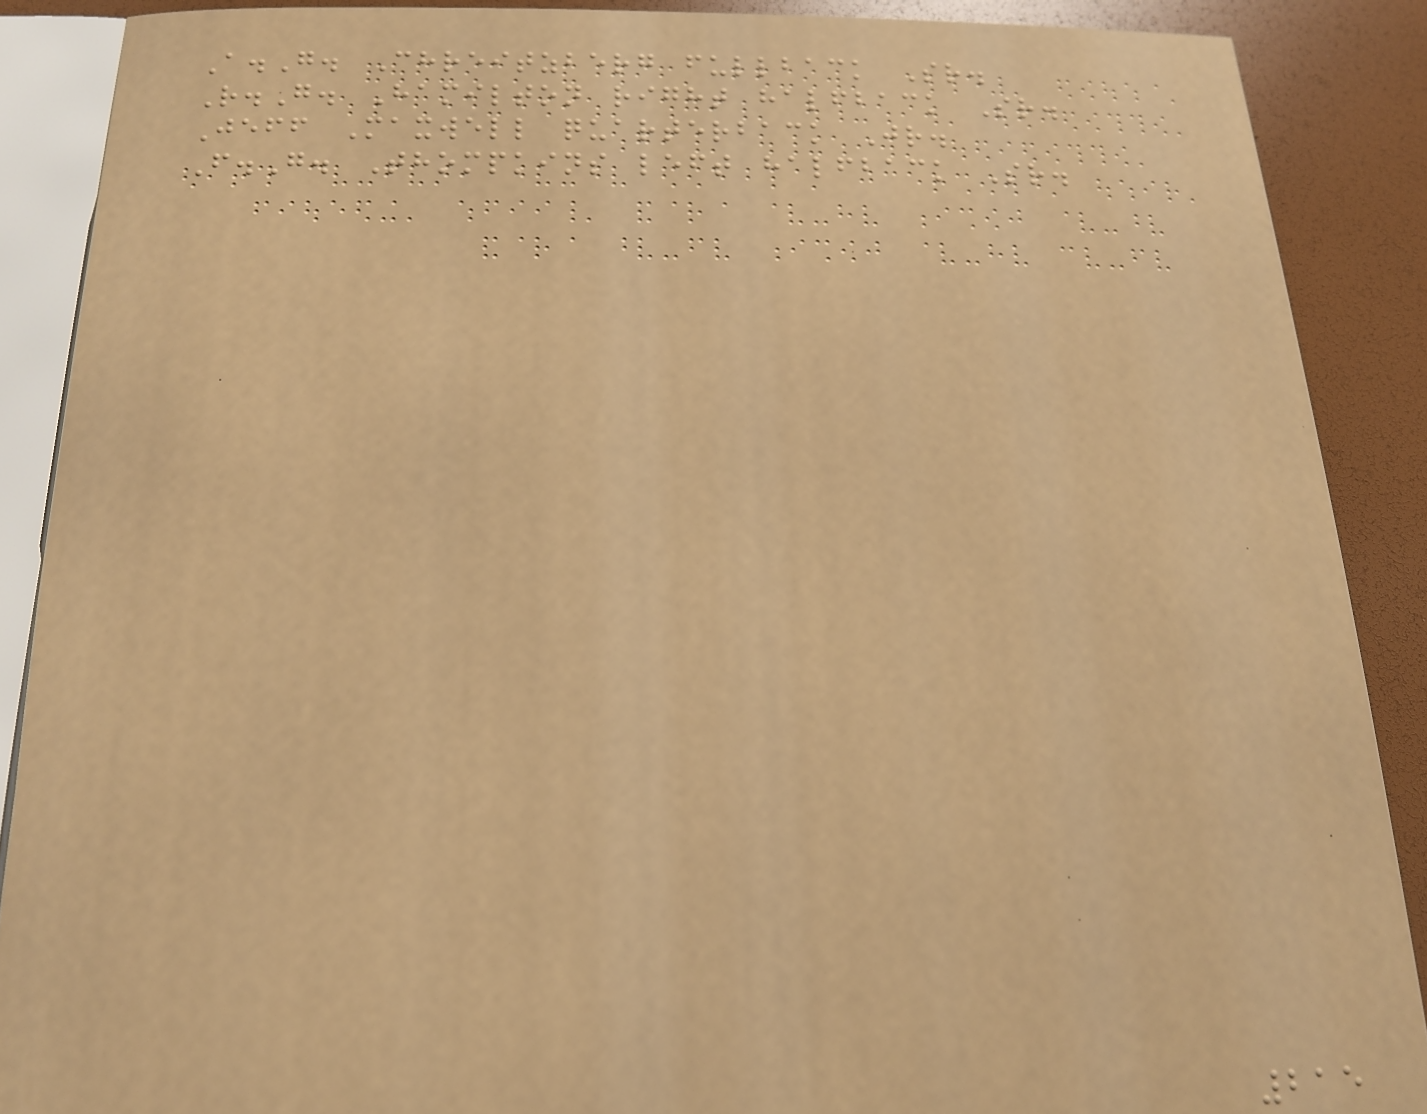A.G. Chreitzberg fullback Sr.
R.G. Hamilton right halfback Sr.
Jeff Maxwell quarterback Jr.
F.G. Thompkins left halfback Sr.
215
